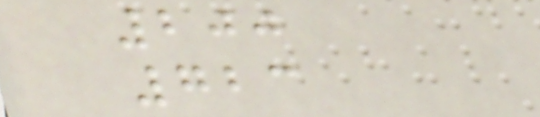200
723
